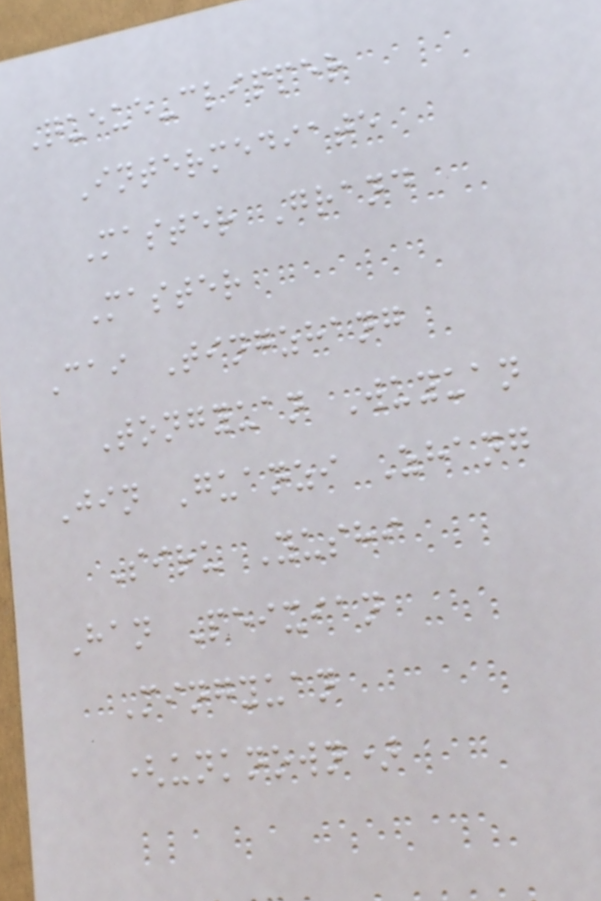Queue-clipper
Intermediate
Master Grand
Master
Cai Tingzhang
Tongyuan Wuyuan
Jin Guanzi Zhang
Siru Yushi
Han Peixian
Mingyuan
(unknown)
